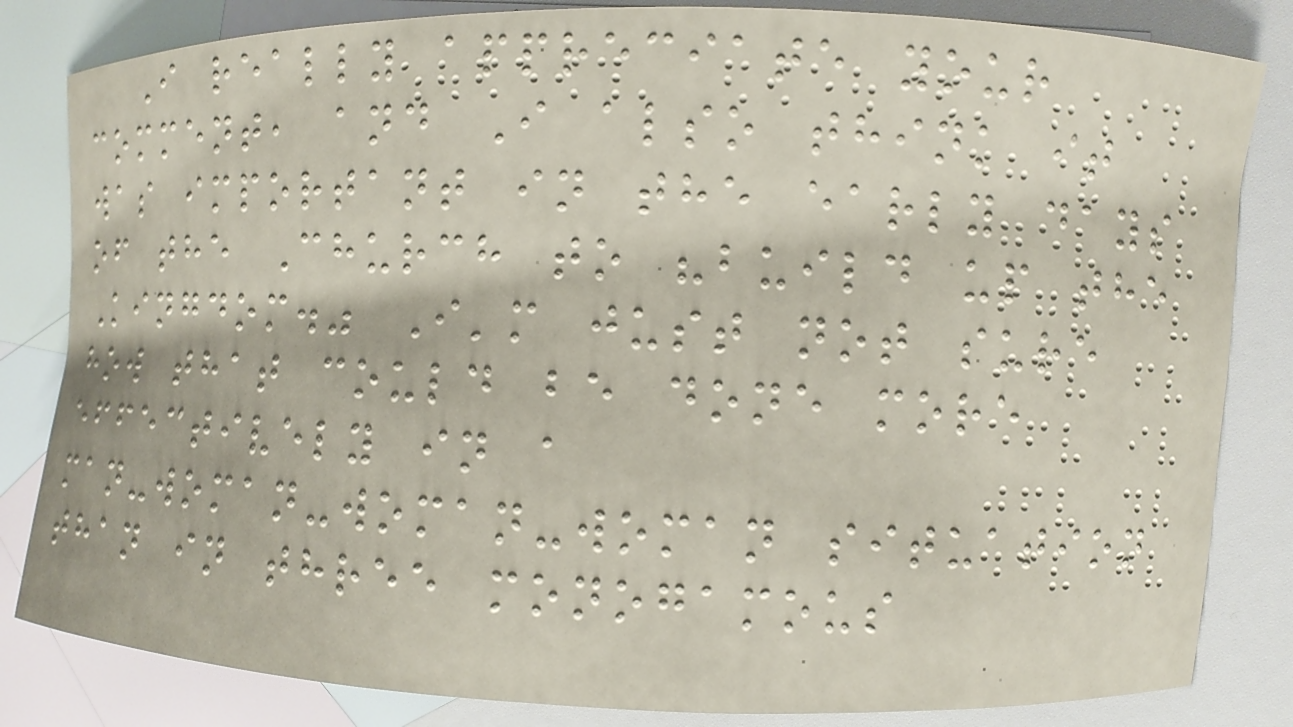I really appreciate your
comment, and I also think it
was important in the early days
of the Church to "build up the
Kingdom." I'm just not sure
how that could be done more
effectively in a
man-woman-woman-woman situation
than in three monogamous
